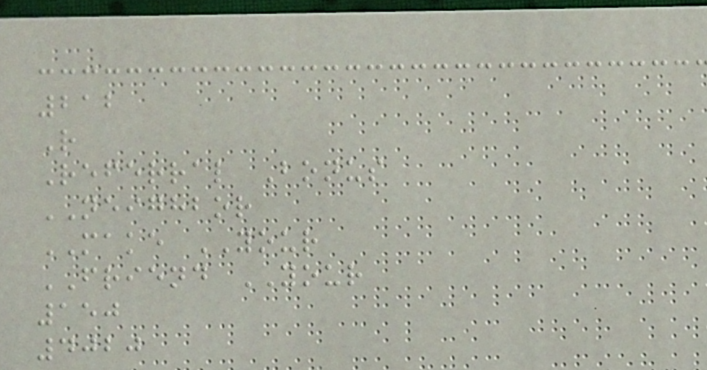212
R
Referral Bonus
NEIGHBOR
MAKE YOUR
FRIEND YOUR
150
4020
